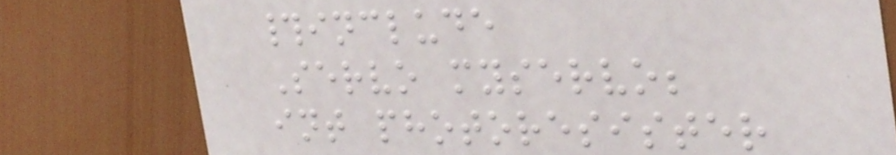#include
Servo myservo;
int photoresister
